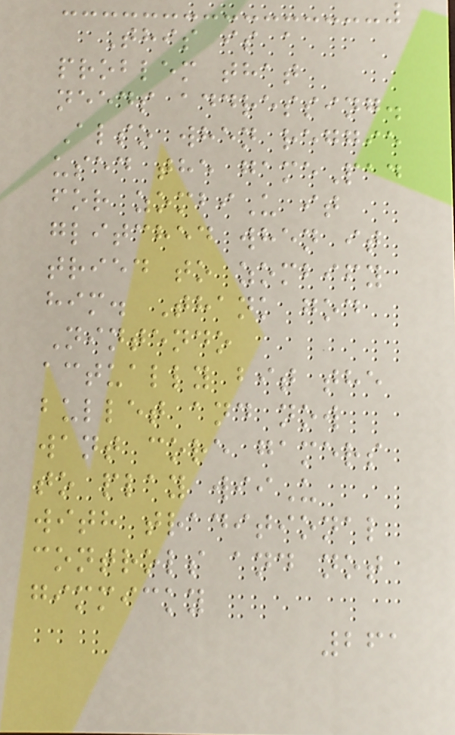This is a
problem that
needs addressing.
Also when reggie
used the gamePad
for zombiU it
glitched when it
tried to zombify
him. Thank god
Nintendo
actually bit the
bullet and now
want core gamers
to play wiiU
with traditional
controls and not
gimmicky
261
